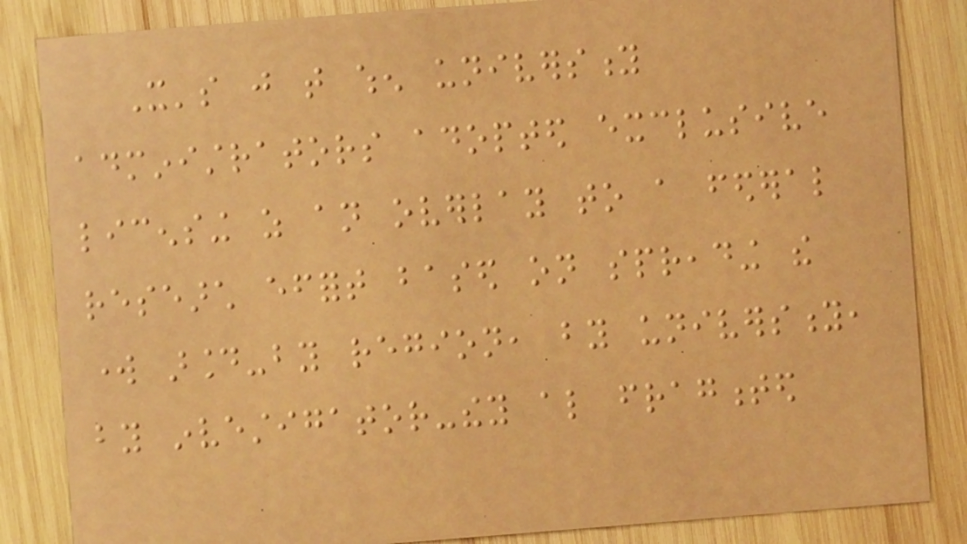It's just that when university
administrators adopted exclusive
licensing as an overlay to a federal
research effort based on spreading the
work around-by region, by university,
by investigator-they also fragmented
